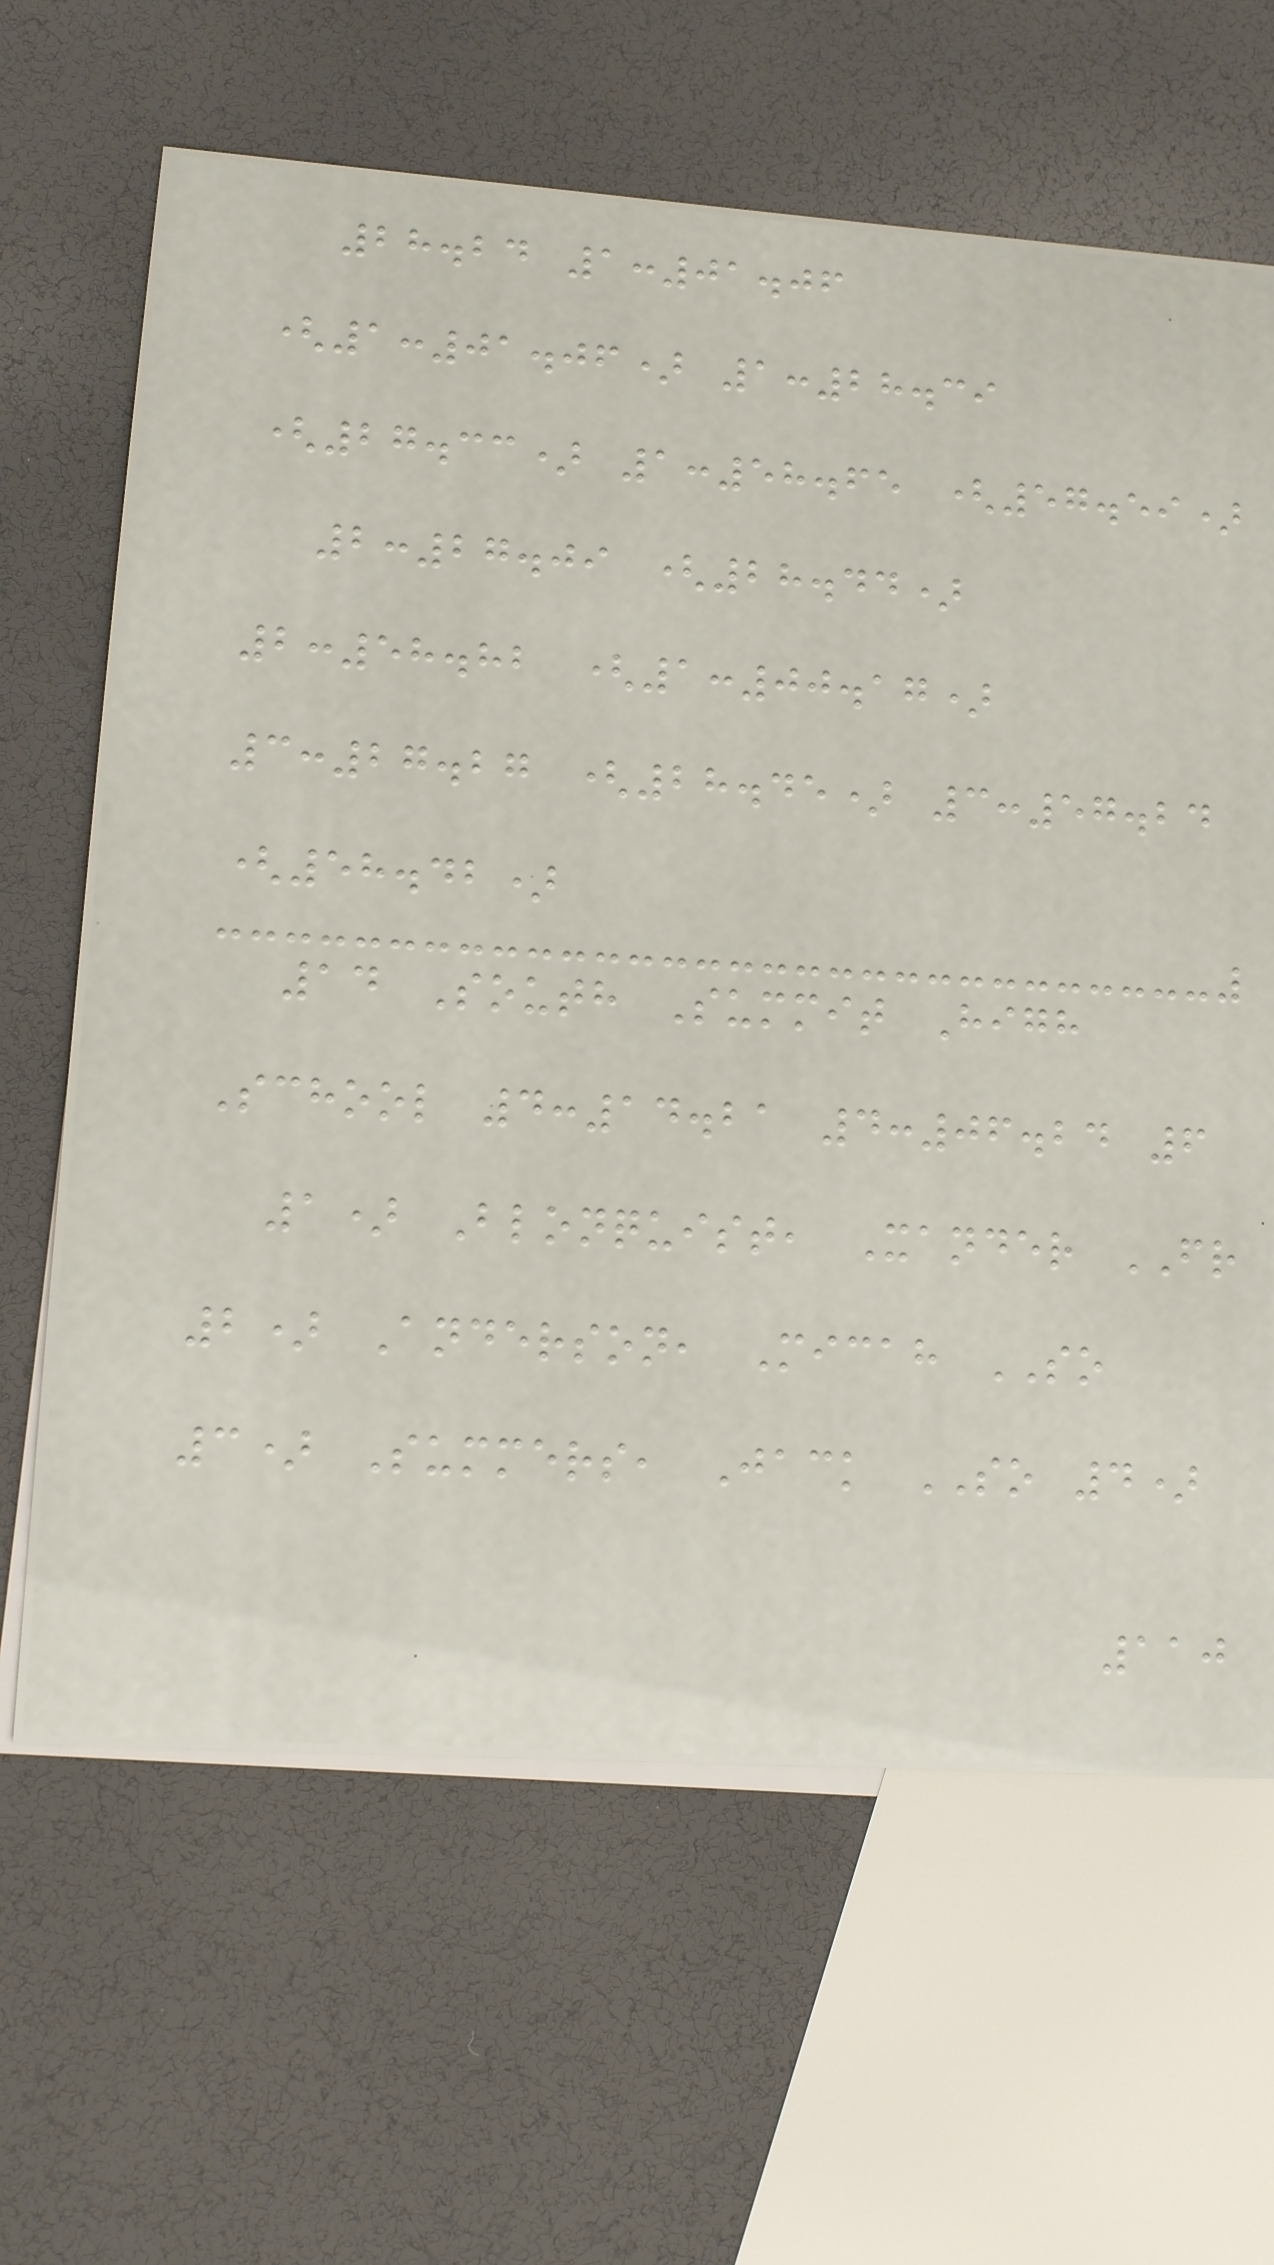28.24 1:01.06
(1:01.06) 1:28.39
(27.33) 1:58.65 (57.59)
2:27.09 (28.44)
2:58.82 (1:00.17)
3:27.27 (28.45) 3:57.24
(58.42)
14 South Summit High
School 4:14.21 4:06.24 6
1) Blonquist, Xander FR
2) Anderson, Micah SO
3) Summers, Jack SO 4)
110
